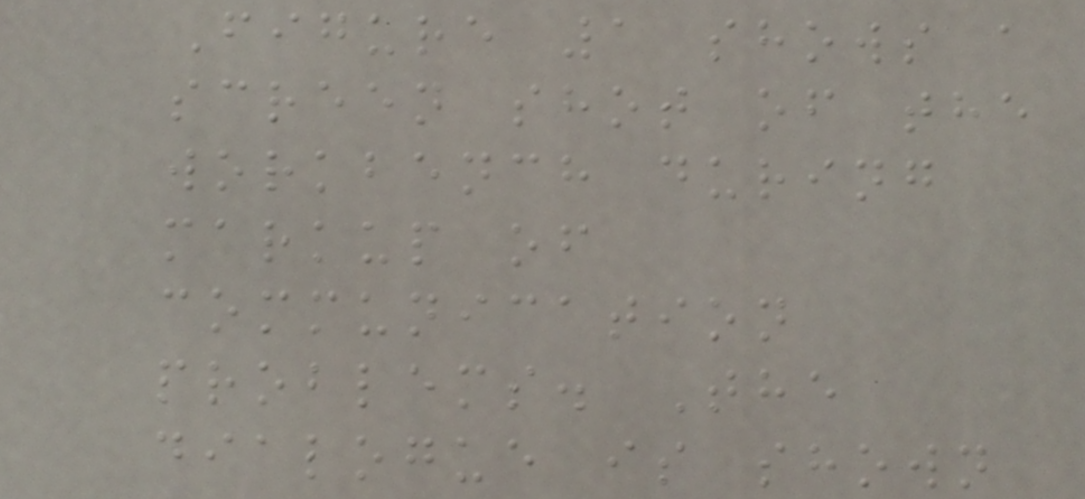Figure 1 shows a
screen shot of the
workbench during
markup of
communication
problems. The
dialogue is shown
